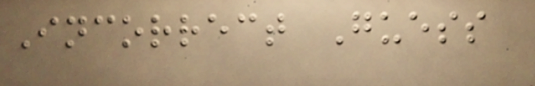Incorrect Guess
